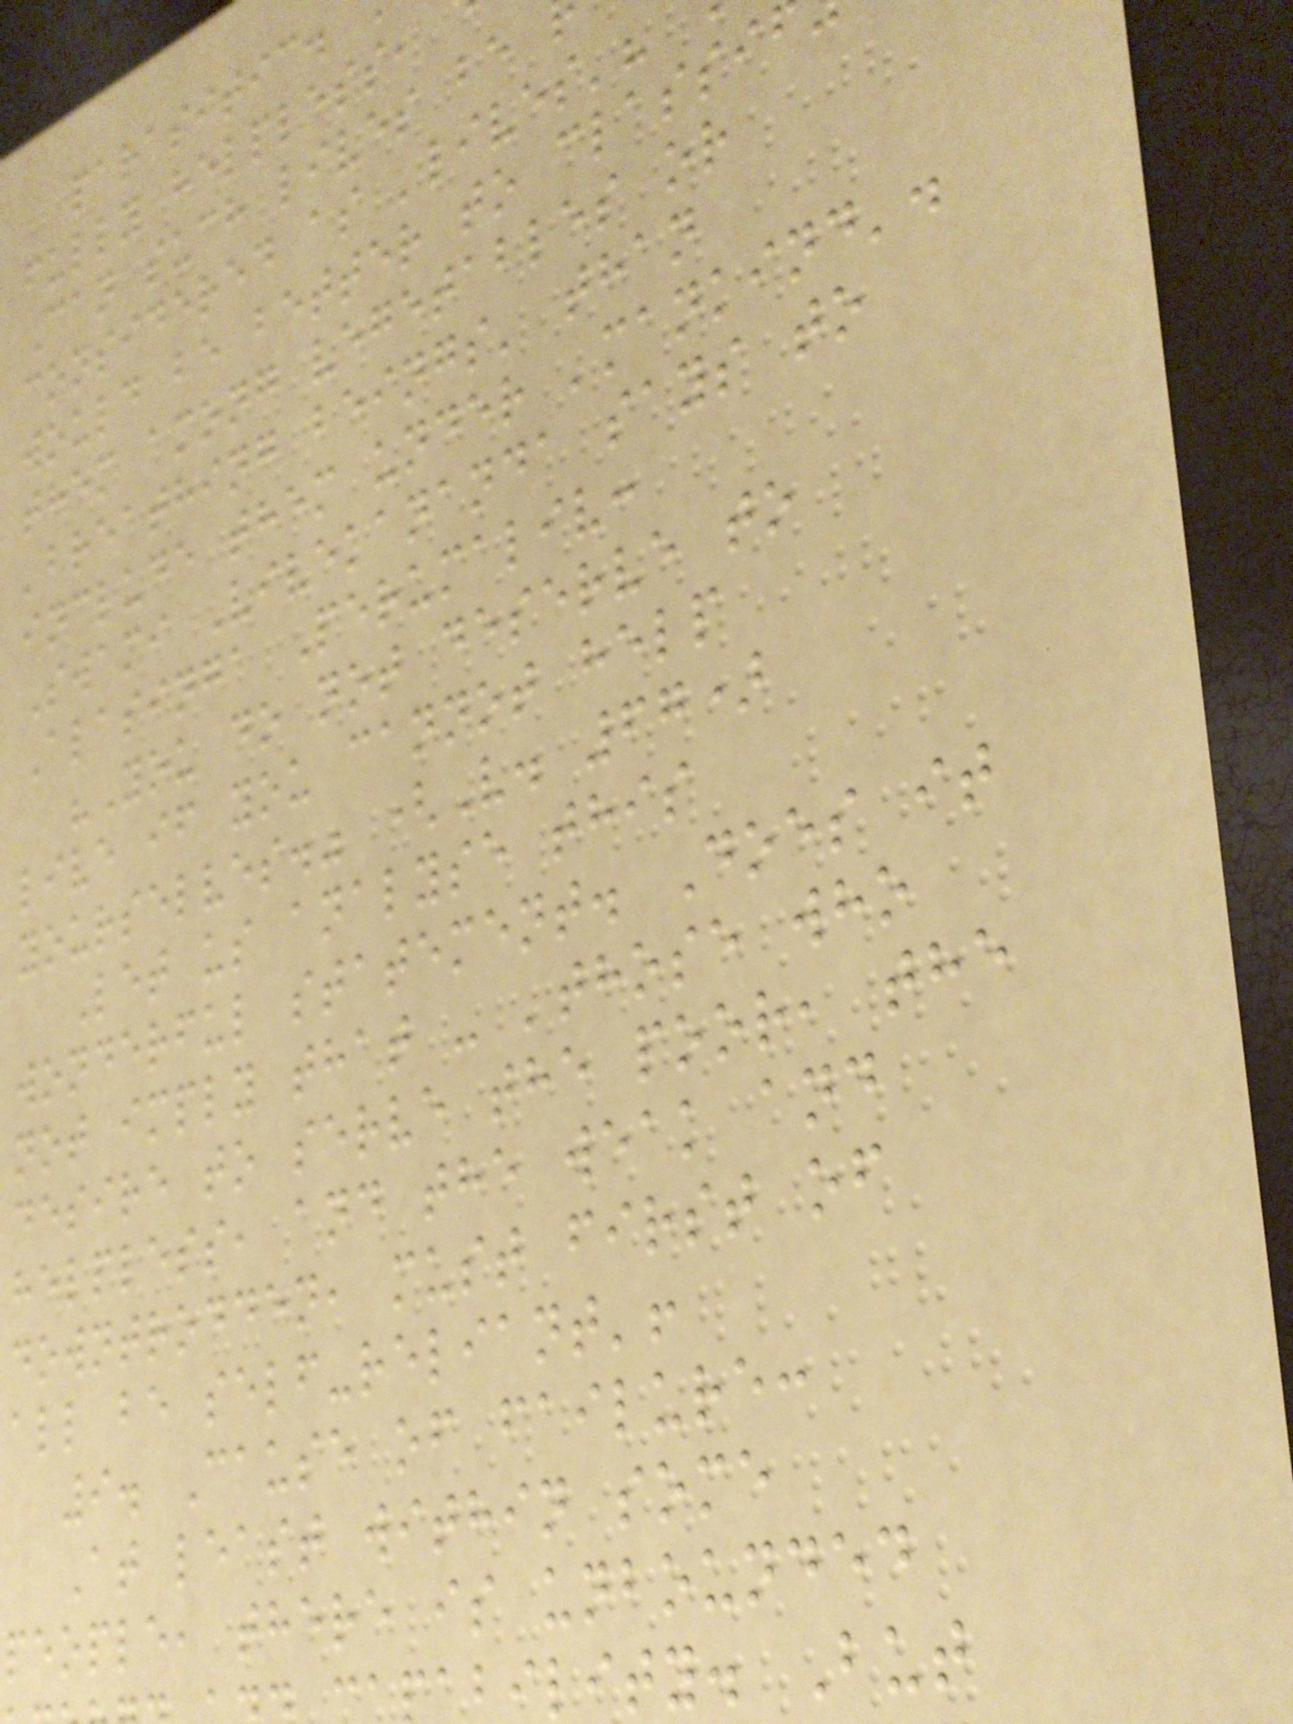parasitic.
fully helpless,
Can such lives be
considered as 'lives'?
would be better to classi
them among vegetables or
'breathing beings' than
include them under 'mankind'.
Swami Vivekananda says to
Alasinga Perumaliv:
"You do not deserve to
live if you cannot help
yourselves." (V. 67)
Let us analyse this
wonderful statement. Does it
not imply that - 'those who
desire to serve the poor, the
helpless, and the weak and
downtrodden, must first of
all be self-reliant'!
9. Cause of failure:
At least within some
people, there is unbounded
bility. But
